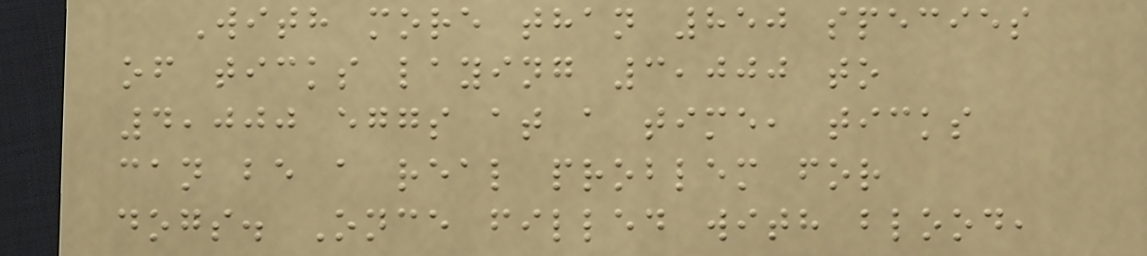With more than 850 species
of ticks laying 3,000 to
4,000 eggs at a time, ticks
can be a real problem for
dogs. Once filled with blood,
